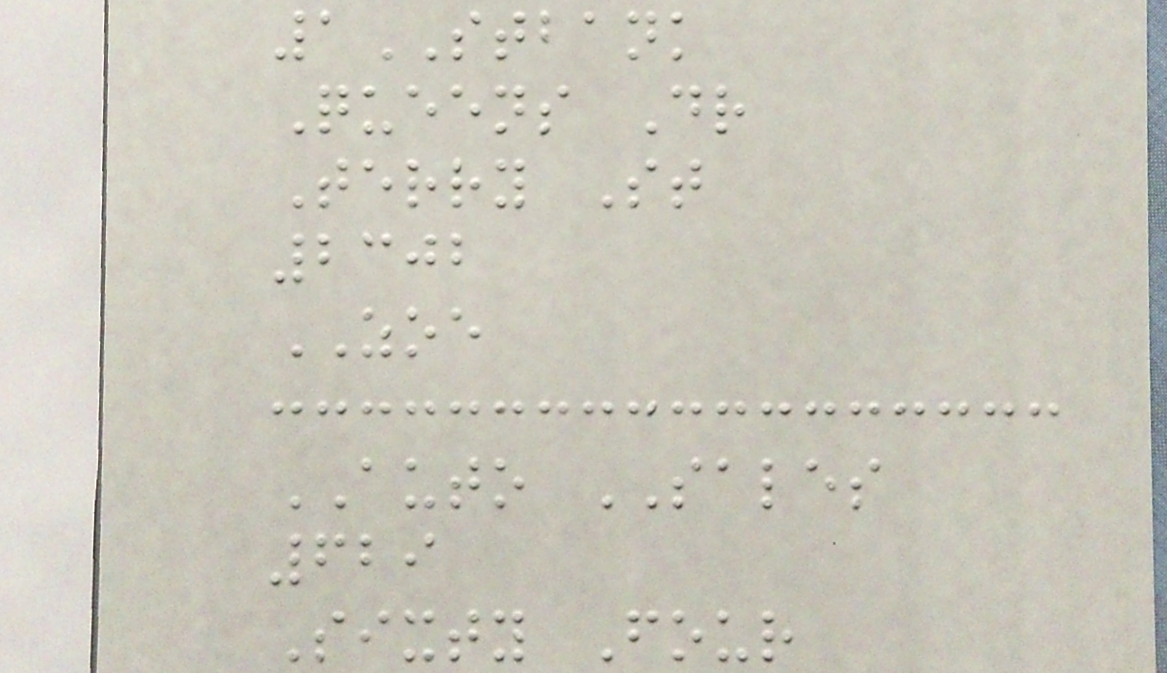1STBANK
Queens Dr
Terry St
2302
ZOE
AUTO SALES
629
Sixty Four
